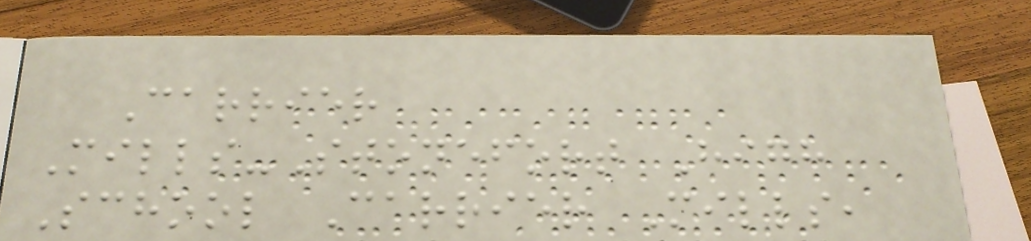Carrier
Mills-Stonefort High
School Carrier Mills,
